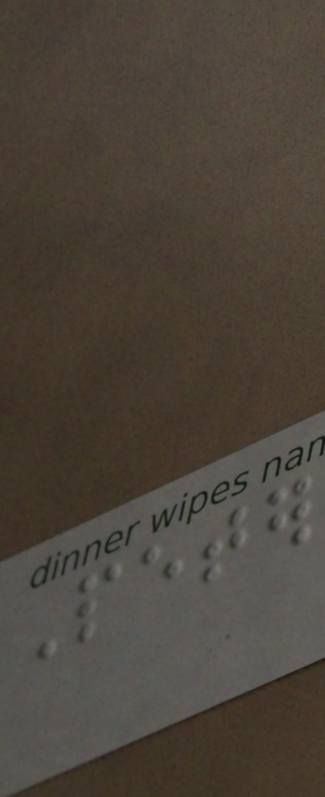Peter
